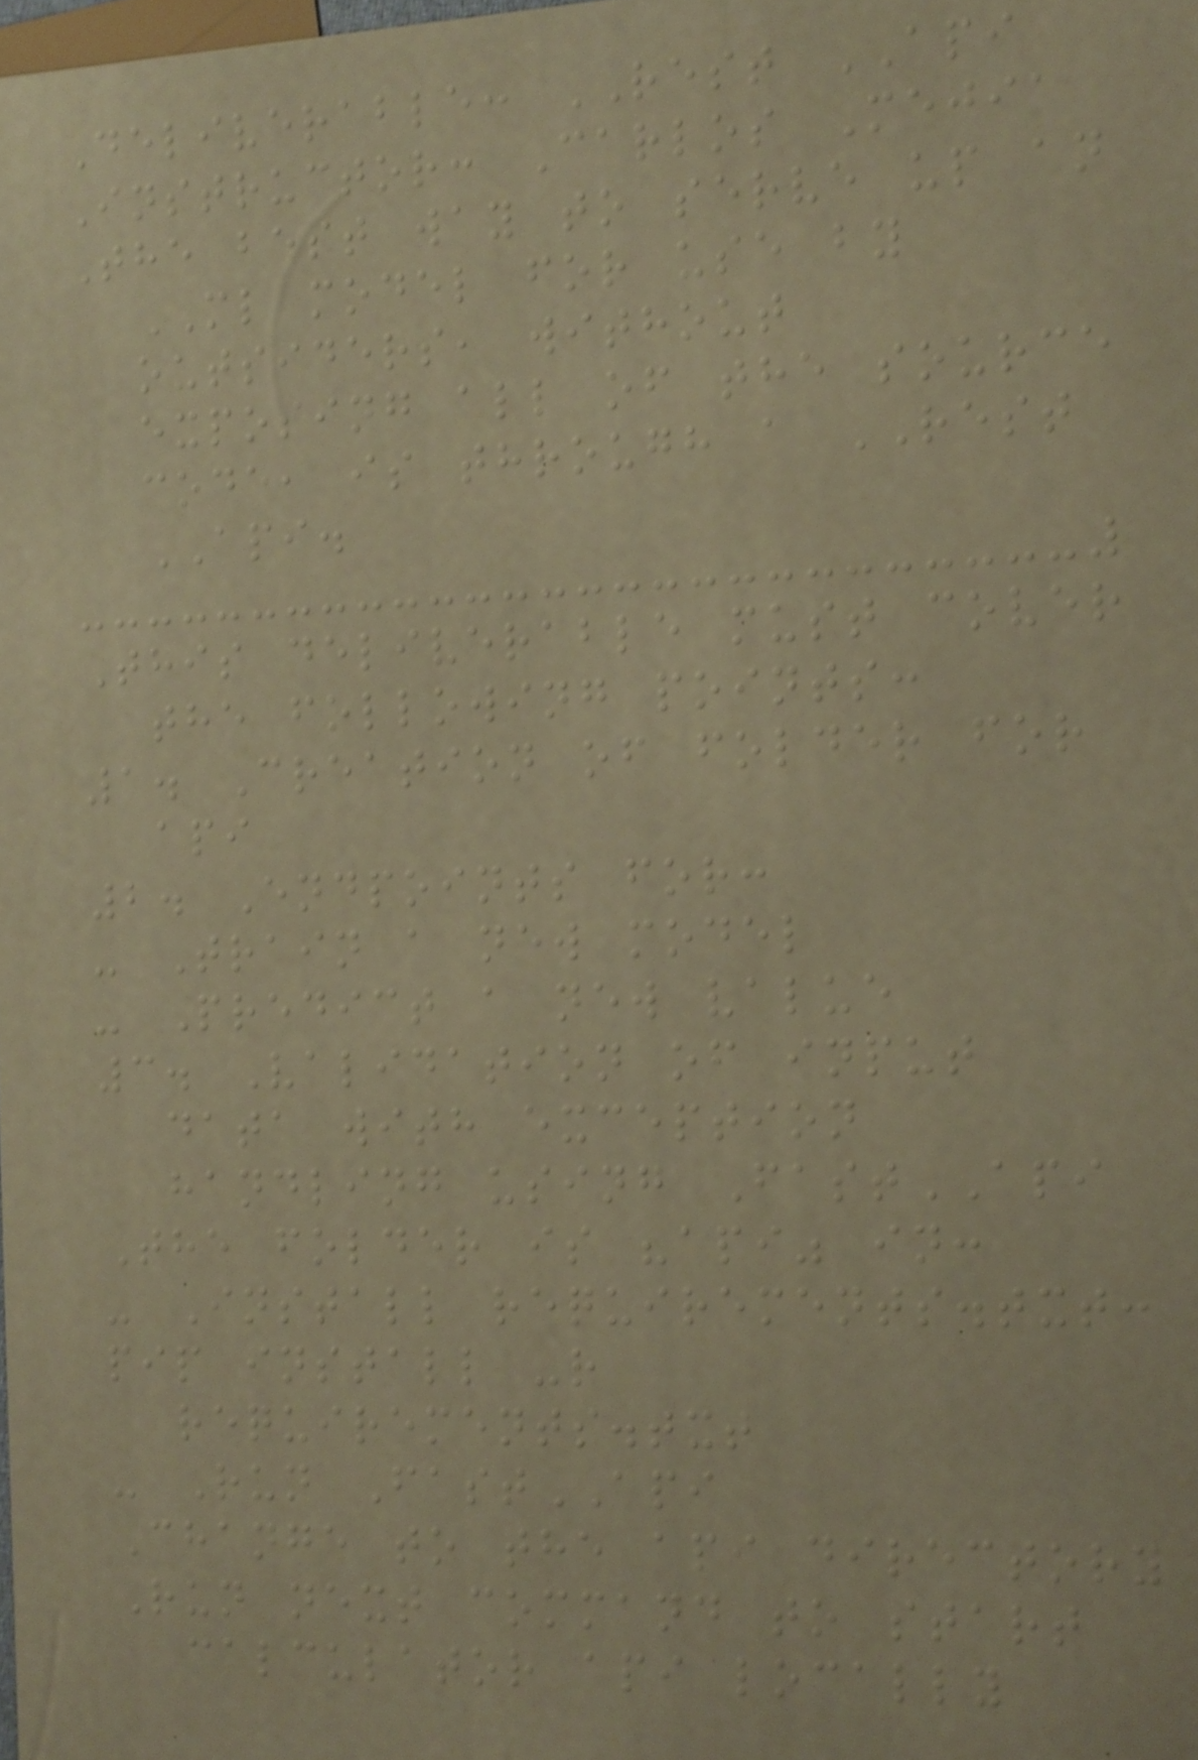Deliverable: REST API
Instructor: Carlos Mejia
The best way to serve up an
ML model for use by
outsiders, without
exposing all of the source
code, is through a REST
API.
This deliverable must cover
the following points:
1. Creation of folder for
api
2. Endpoints for:
- Train a new model
- Predict a new value
3. Validation of input
data with exception
handling using FastAPI
The folder is "api" in:
- Install requirements.txt:
pip install -r
requirements.txt
- Run FastAPI
Change to the api directory
Run next command to start
calculator api locally
